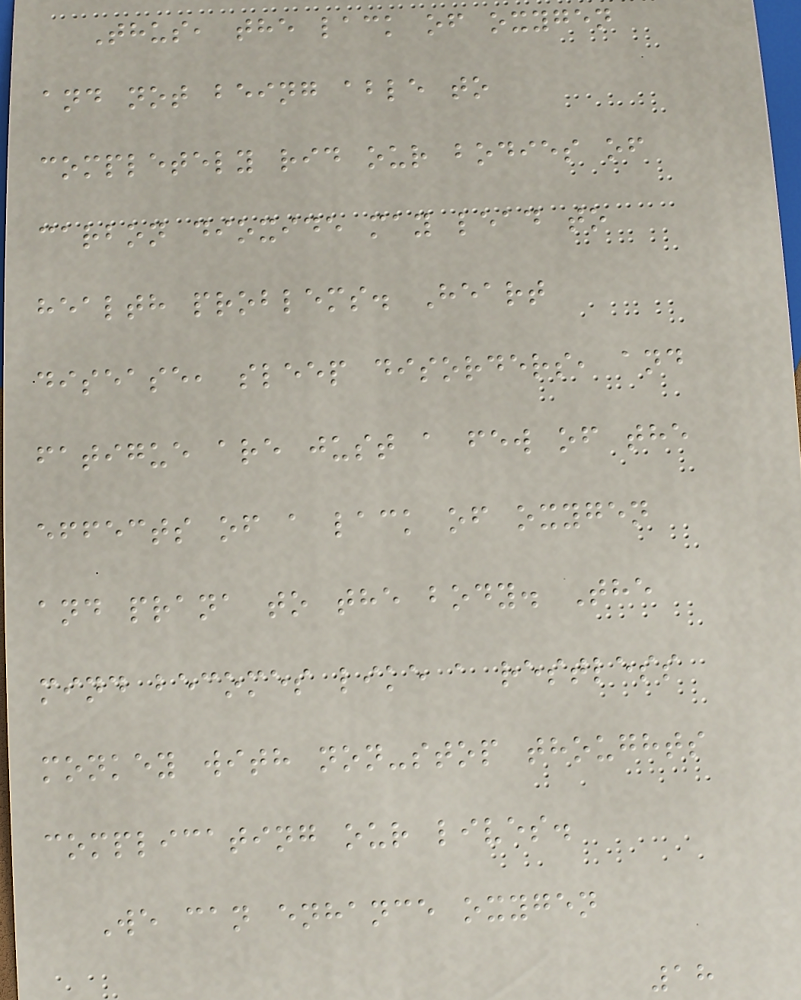Thus, the lack of oxygen
and not being able to
completely rid our bodies of
carbon dioxide may lead to
health problems. Heart
disease, sleep disorders, and
fatigue are just a few of the
effects of a lack of oxygen
and prana to the body. The
mind becomes like a restless
monkey with non-stop thoughts
complicating our lives.
We can enhance oxygen
18
